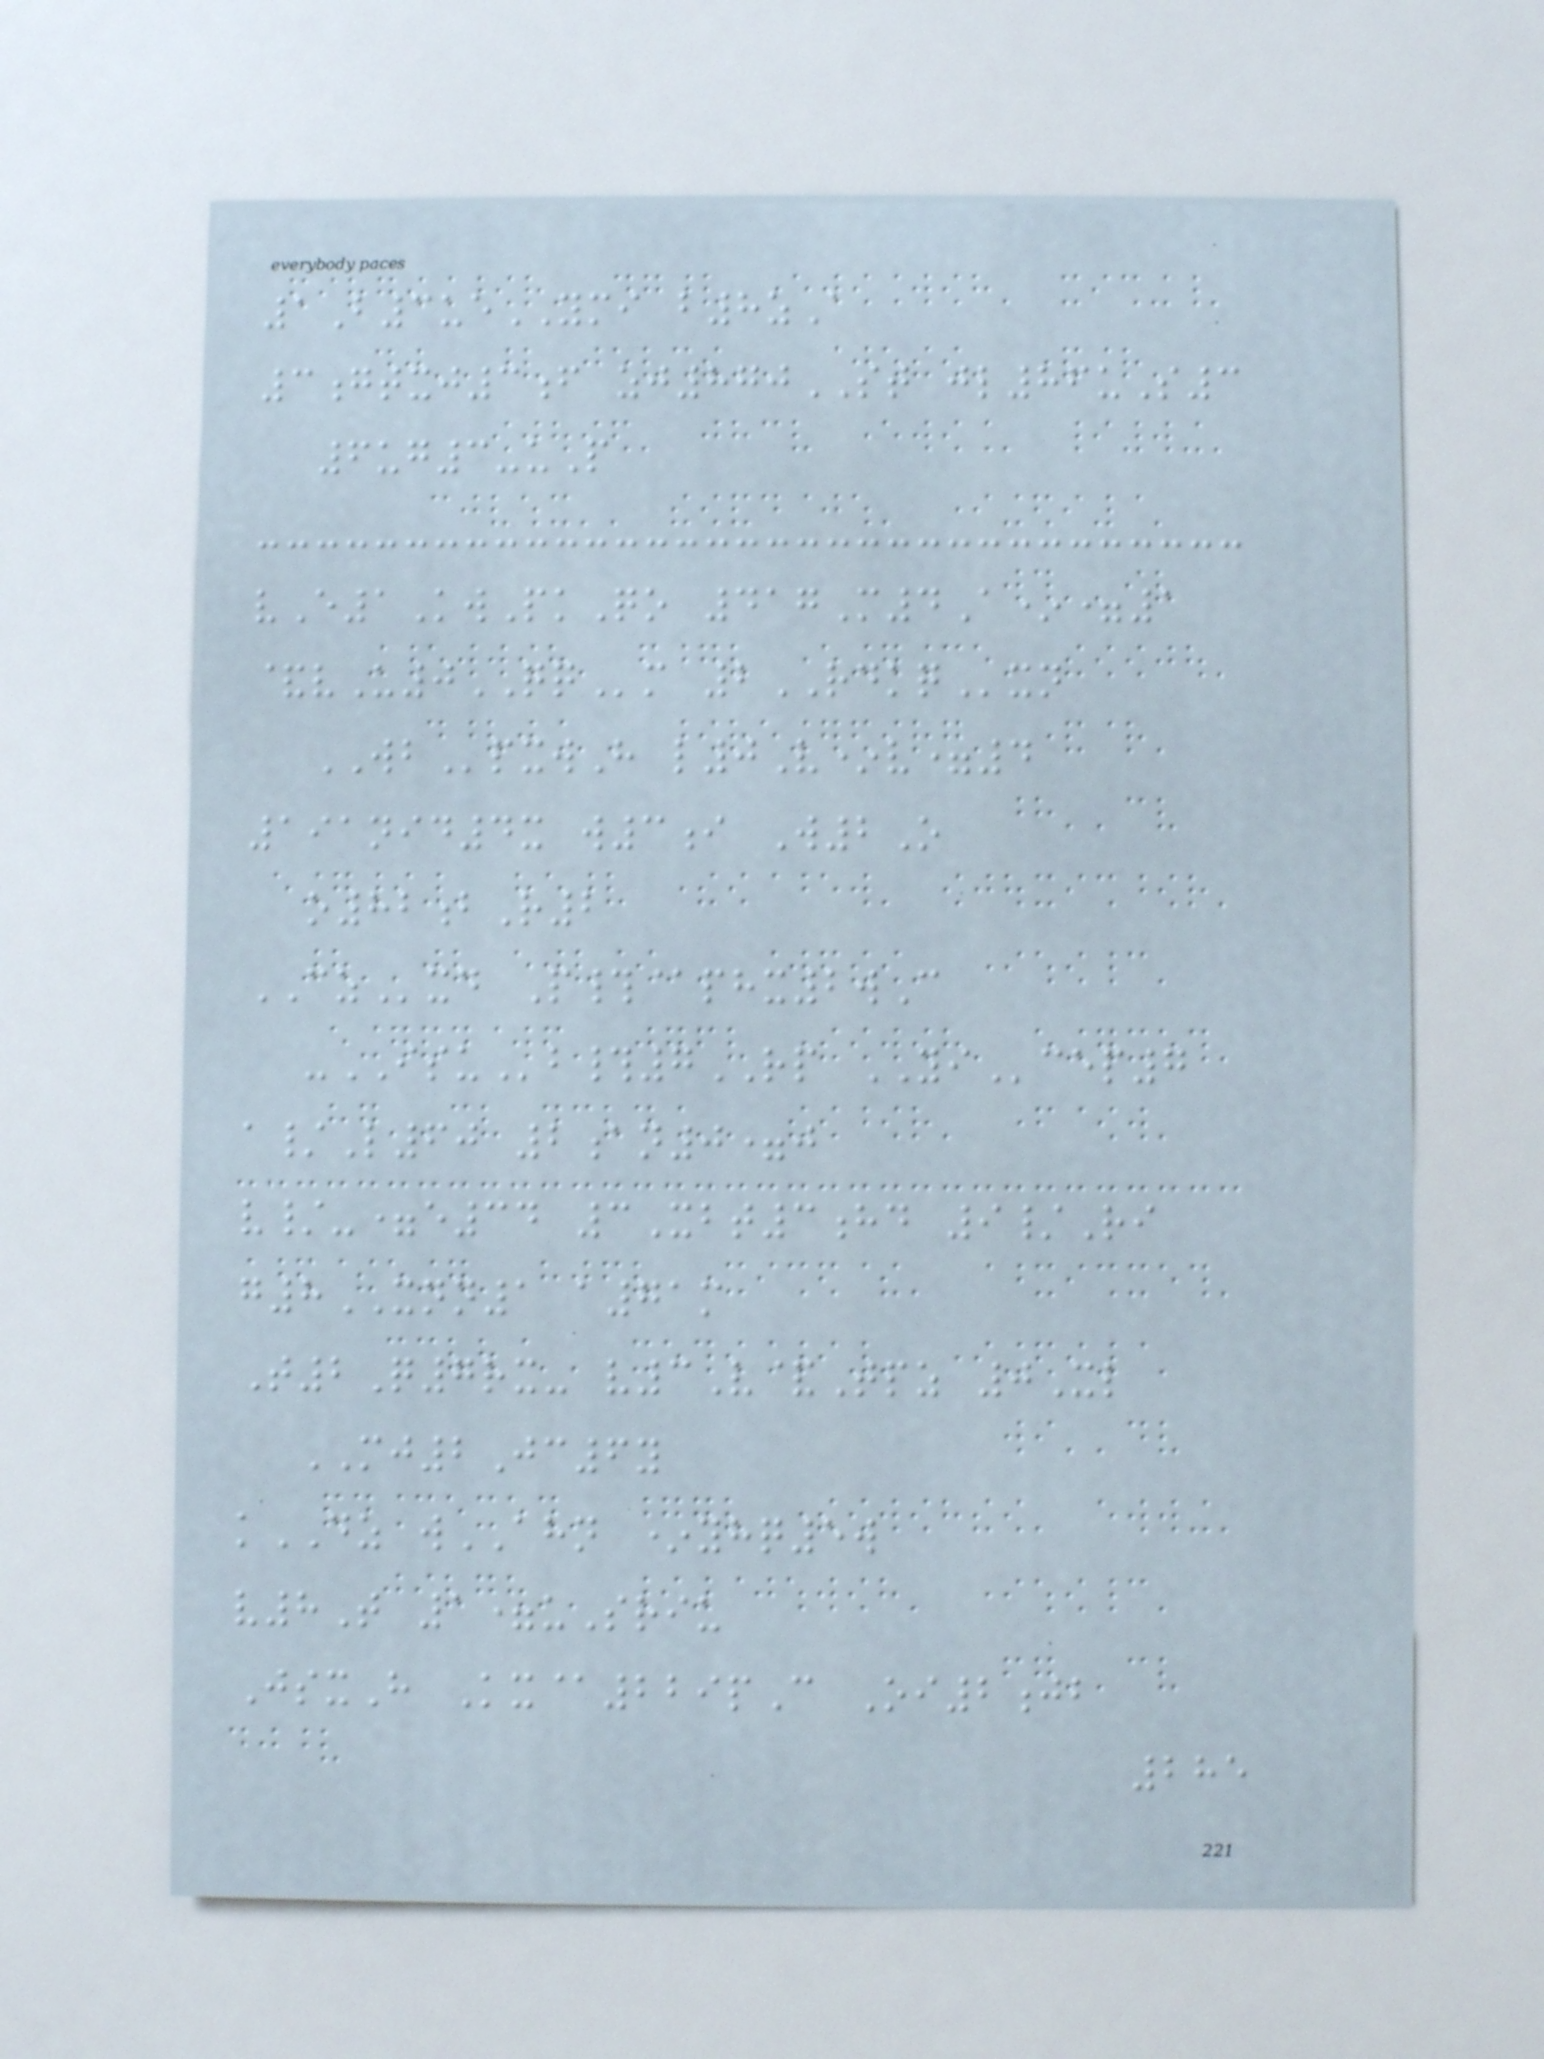1B3ueYMI b8zA
3gtxj3f zj870ST jl86uS3
6ug3-uP
vE1KwPkQo 417M4A*=1
&vU0QQm 2RDKQxn
WBpxwH l0V*v=4
191nid4x w3i W2O
o82bR2
CZxd P#@phx2wC
-ISUb#7RP YIcep7
a/L60 2an0=j
v/-=e34 3Xbt3hd 9/Ri
g8XNN1 a71m
T2Q7rx- v3V&Tpz 0Xl
MJ2Jc6y
kDZ wAHN *yhq5w
v8T 1=uSriu
JsxH Kx@229pC Oi2jb
285
